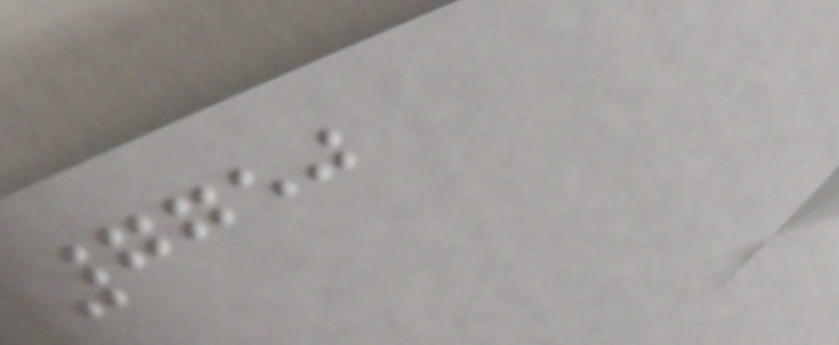7750
